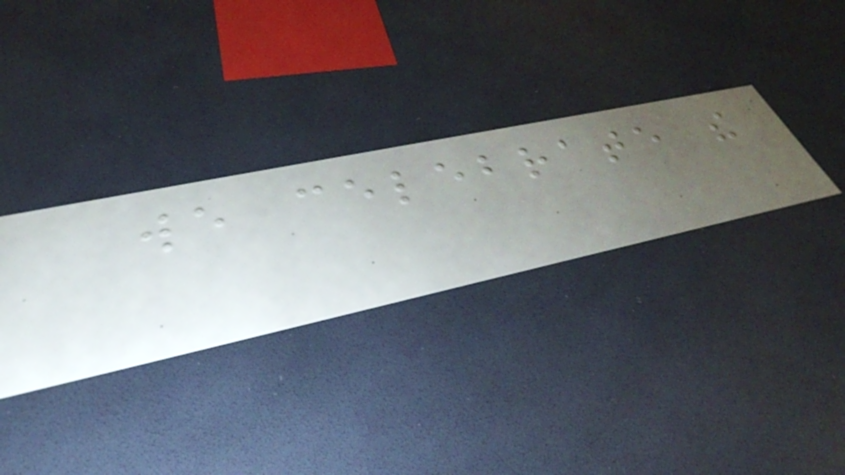we celebrate the
